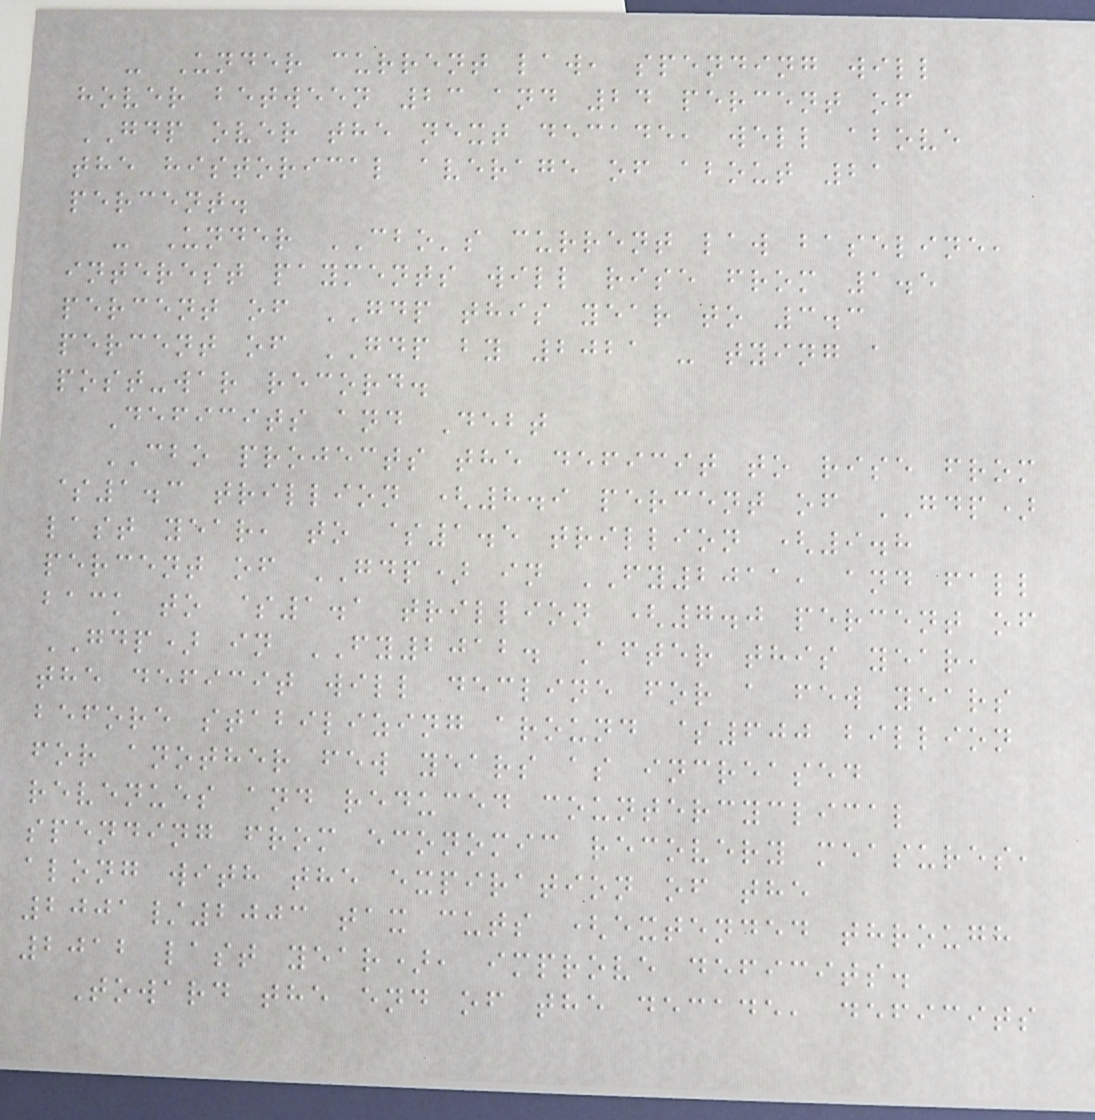- Under current law, spending will
hover between 23 and 24 percent of
GDP over the next decade, well above
the historical average of about 21
percent.
- Under CBO's current law baseline,
interest payments will rise from 1.5
percent of GDP this year to 3.3
percent of GDP by 2021 - tying a
post-war record.
Deficits and Debt
CBO projects the deficit to rise from
$1.3 trillion (8.9 percent of GDP)
last year, to $1.5 trillion (9.8
percent of GDP) in FY2011, and fall
back to $1.1 trillion (7.0 percent of
GDP) in FY2012. After this year,
the deficit will decline for a few years
before stabilizing around $600 billion
for another few years as increased
revenues and reduced countercyclical
spending from economic recovery measures,
along with the expiration of the
2001/2003 tax cuts (extended through
2012 last year), improve deficits.
Toward the end of the decade, deficits
